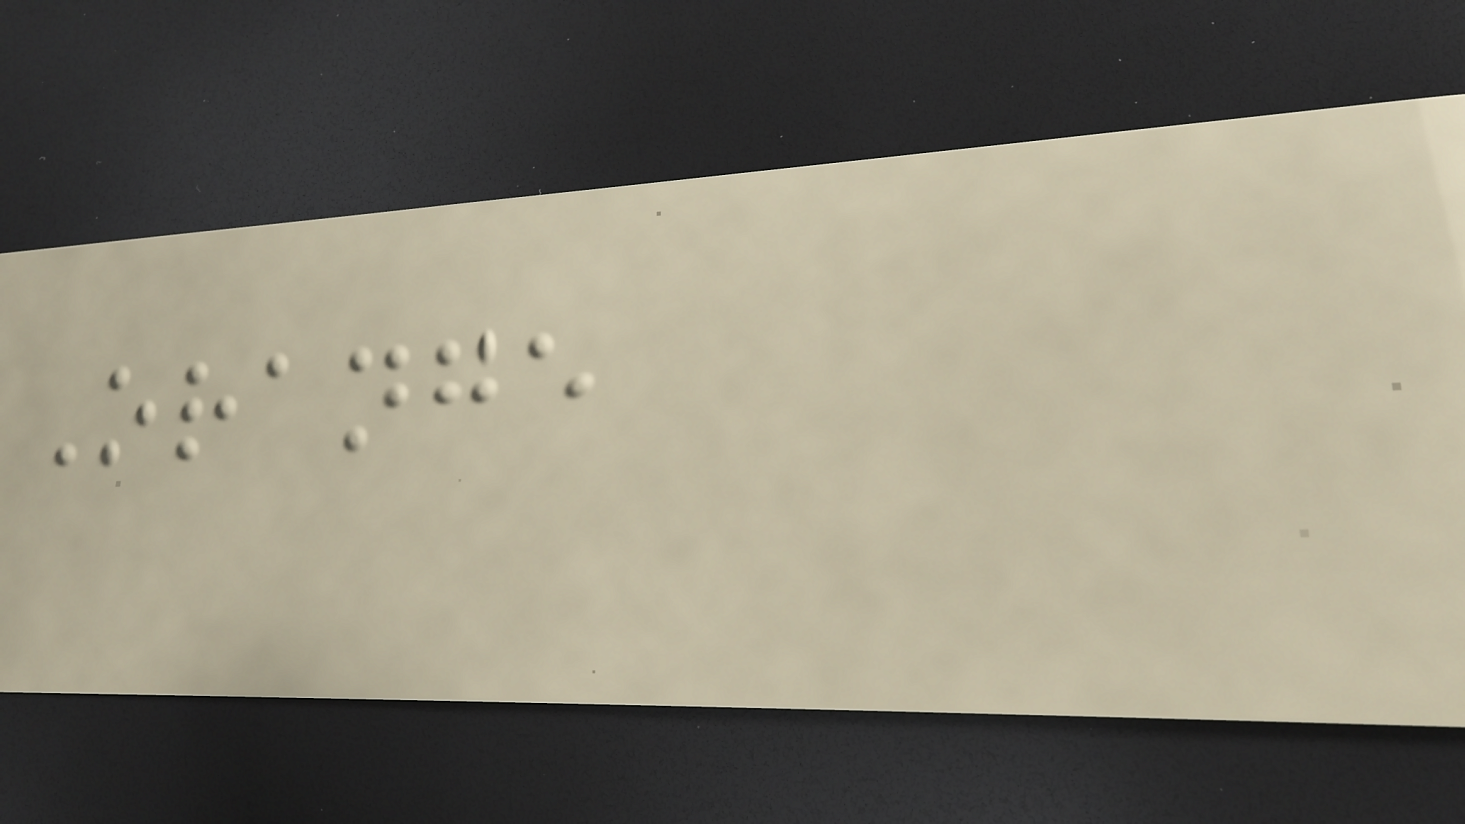Orange
